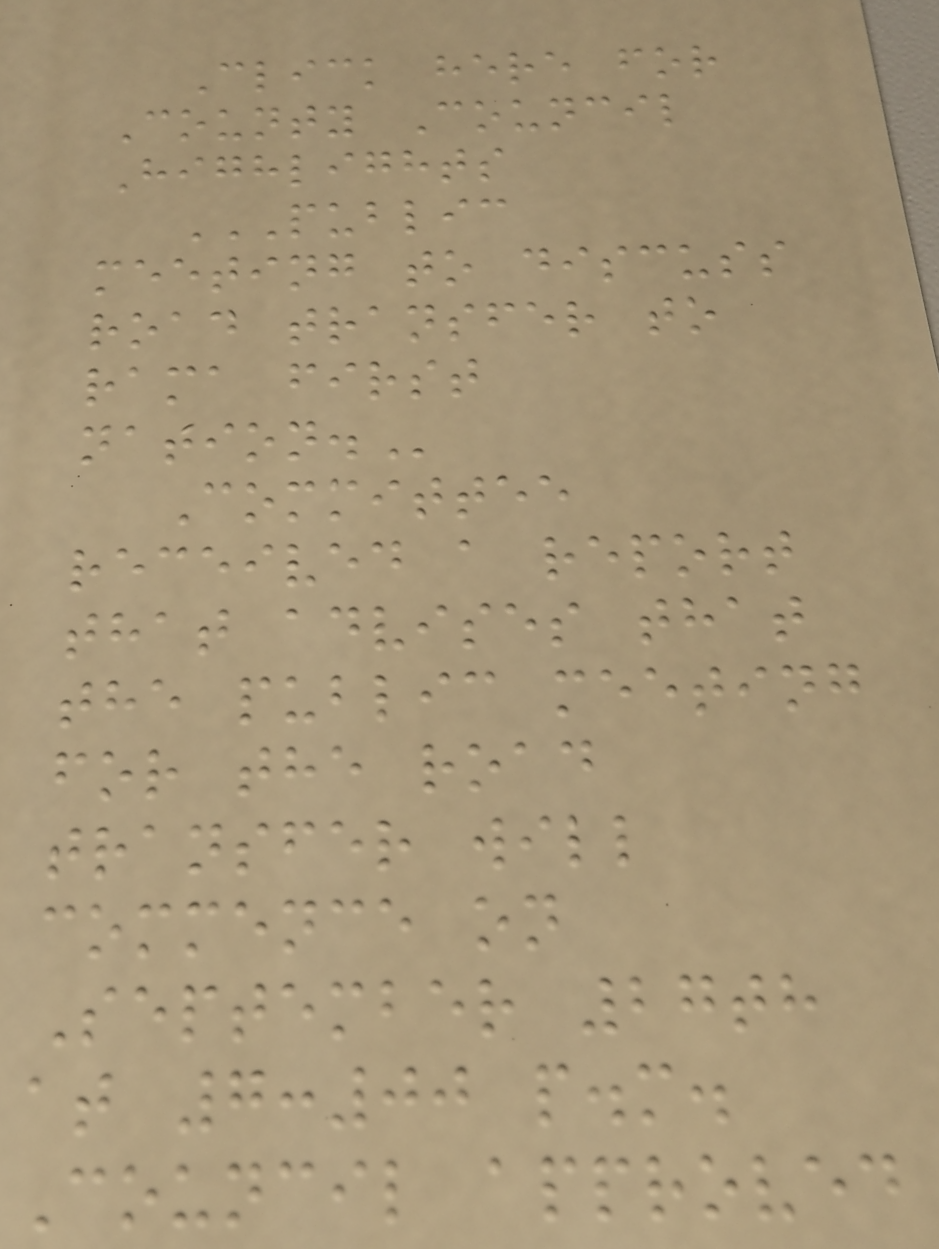Click here for
County Council
Highlights
PUBLIC
MEETING TO DISCUSS
ROAD TRANSFER TO
RAMA FIRST
NATION.
Committee
received a report
that advises that
the public meeting
for the road
transfer will
commence on
September 27th
at 7:00 p.m.
Council approved
